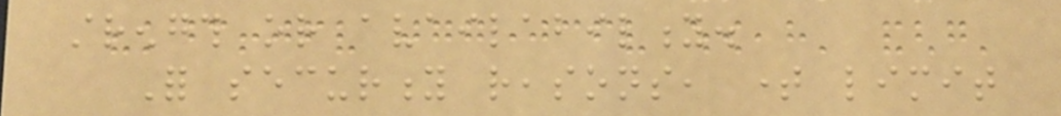strength or availability.
For security reasons, time limit
